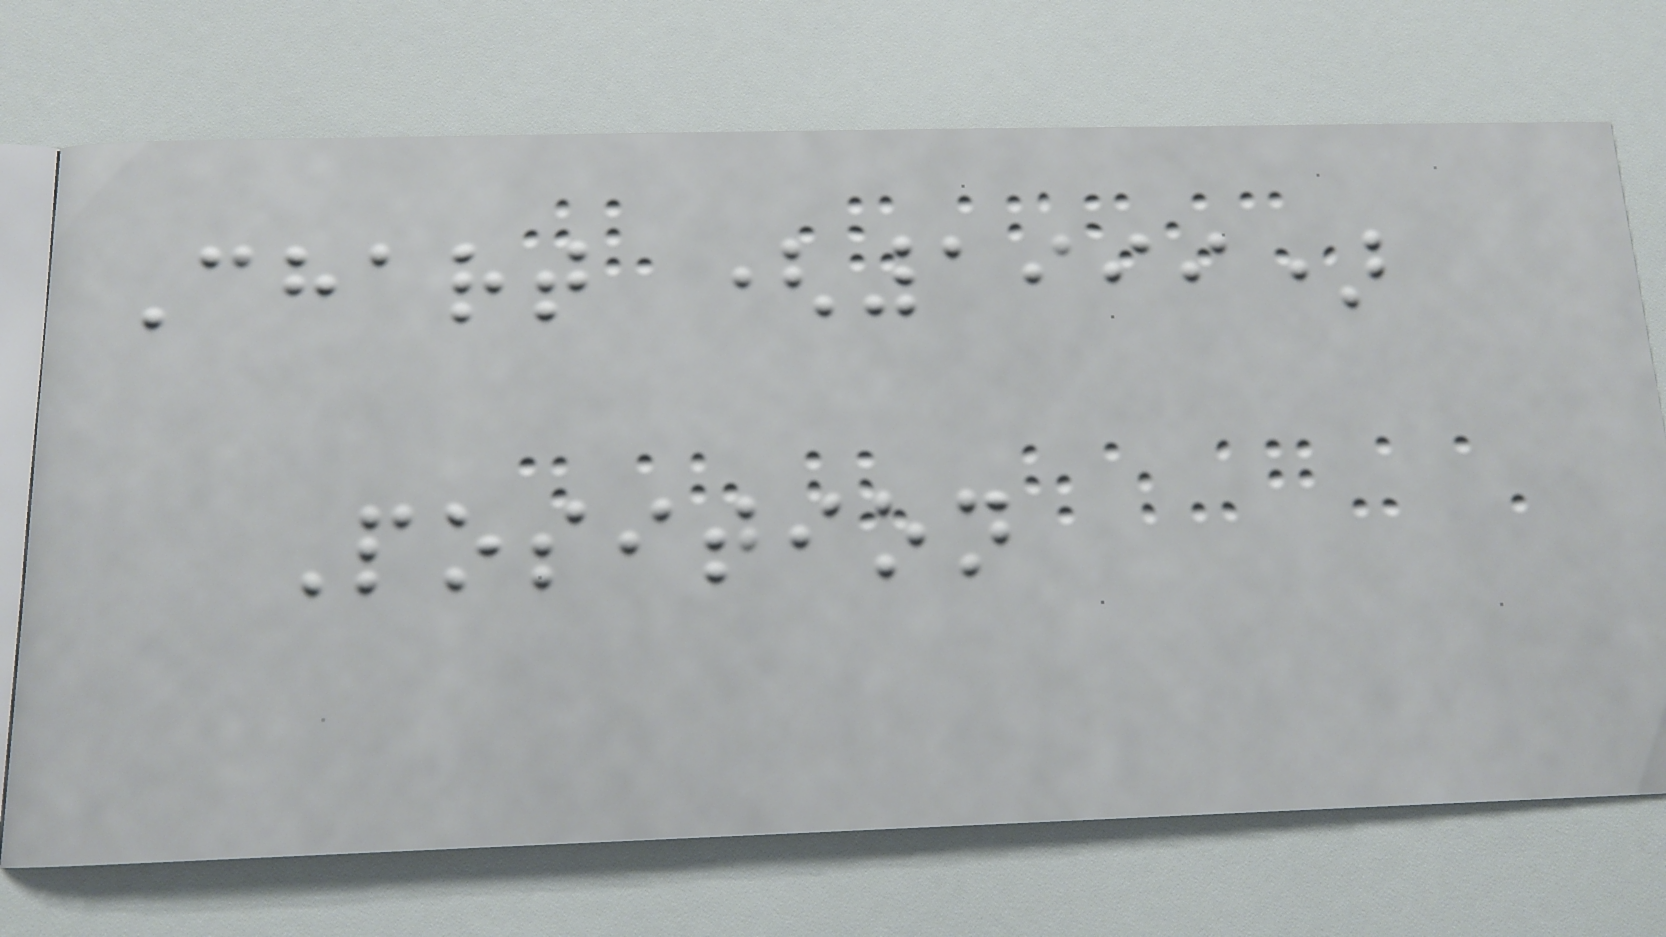Chart (1999)
Position
